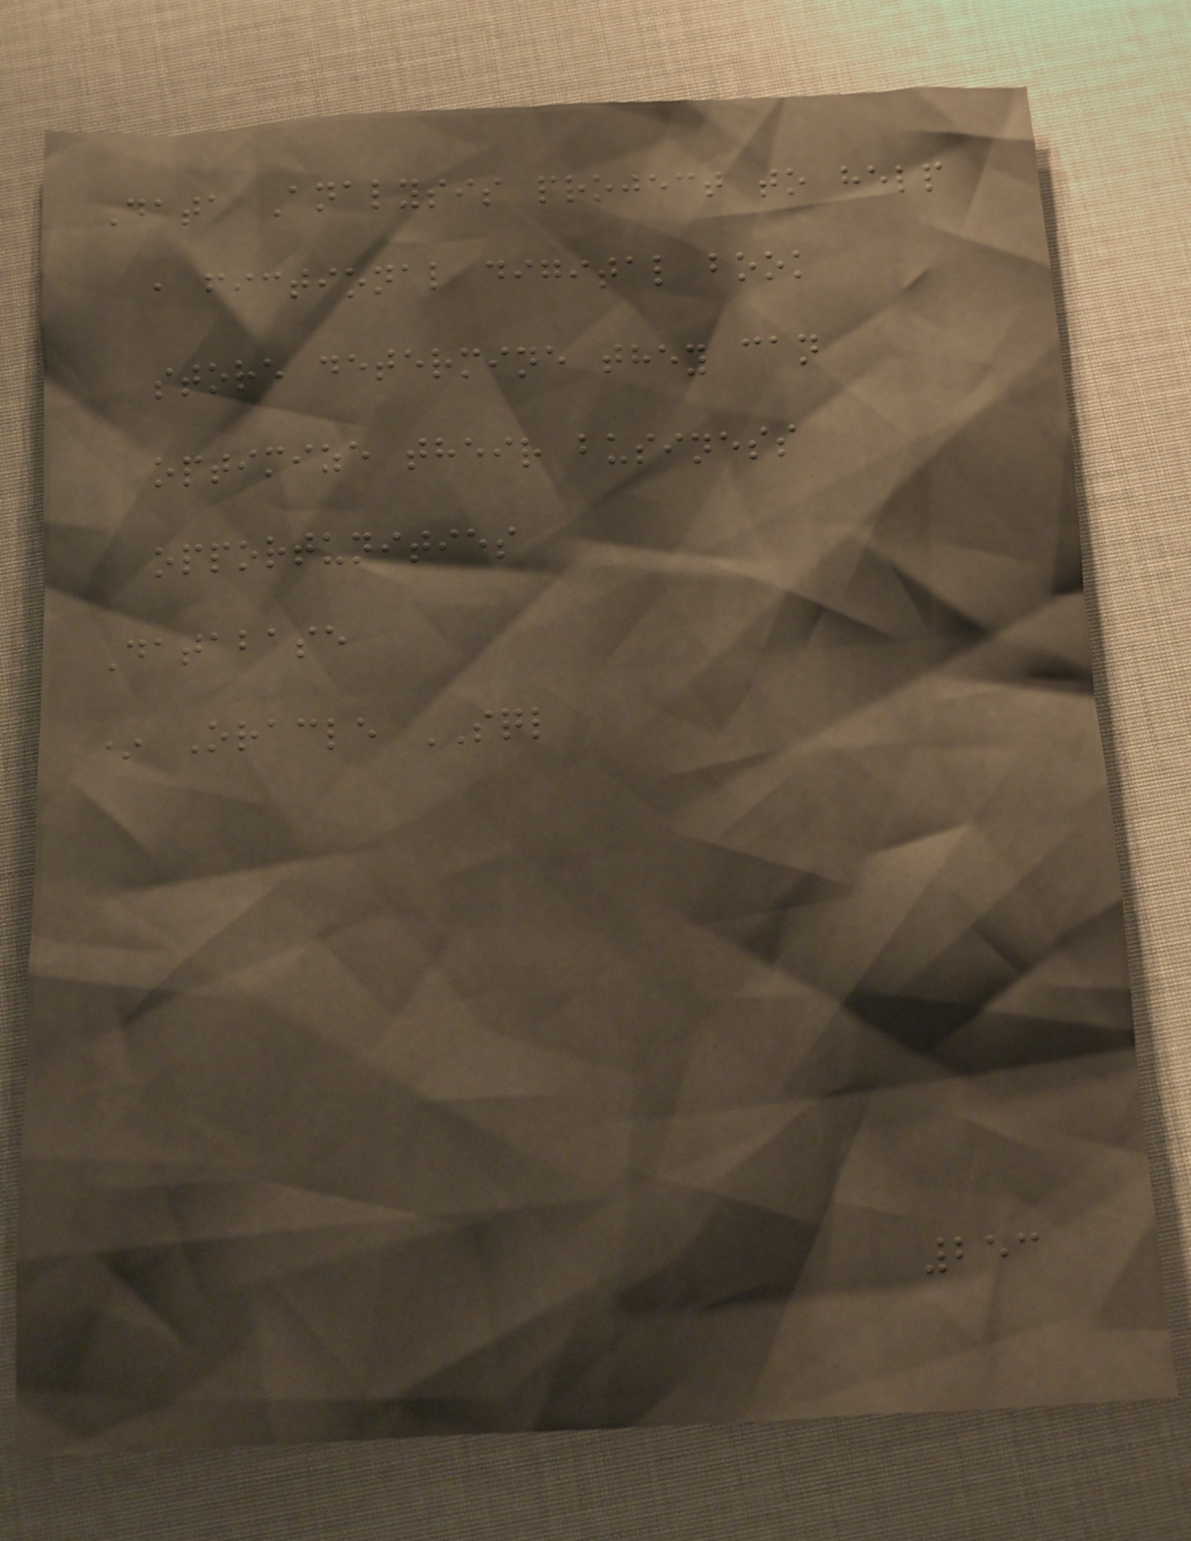Data Analysis project to help
a fictional digital book
store determine they can
optimize their business
opportunities
Database
* Oracle SQL
253
